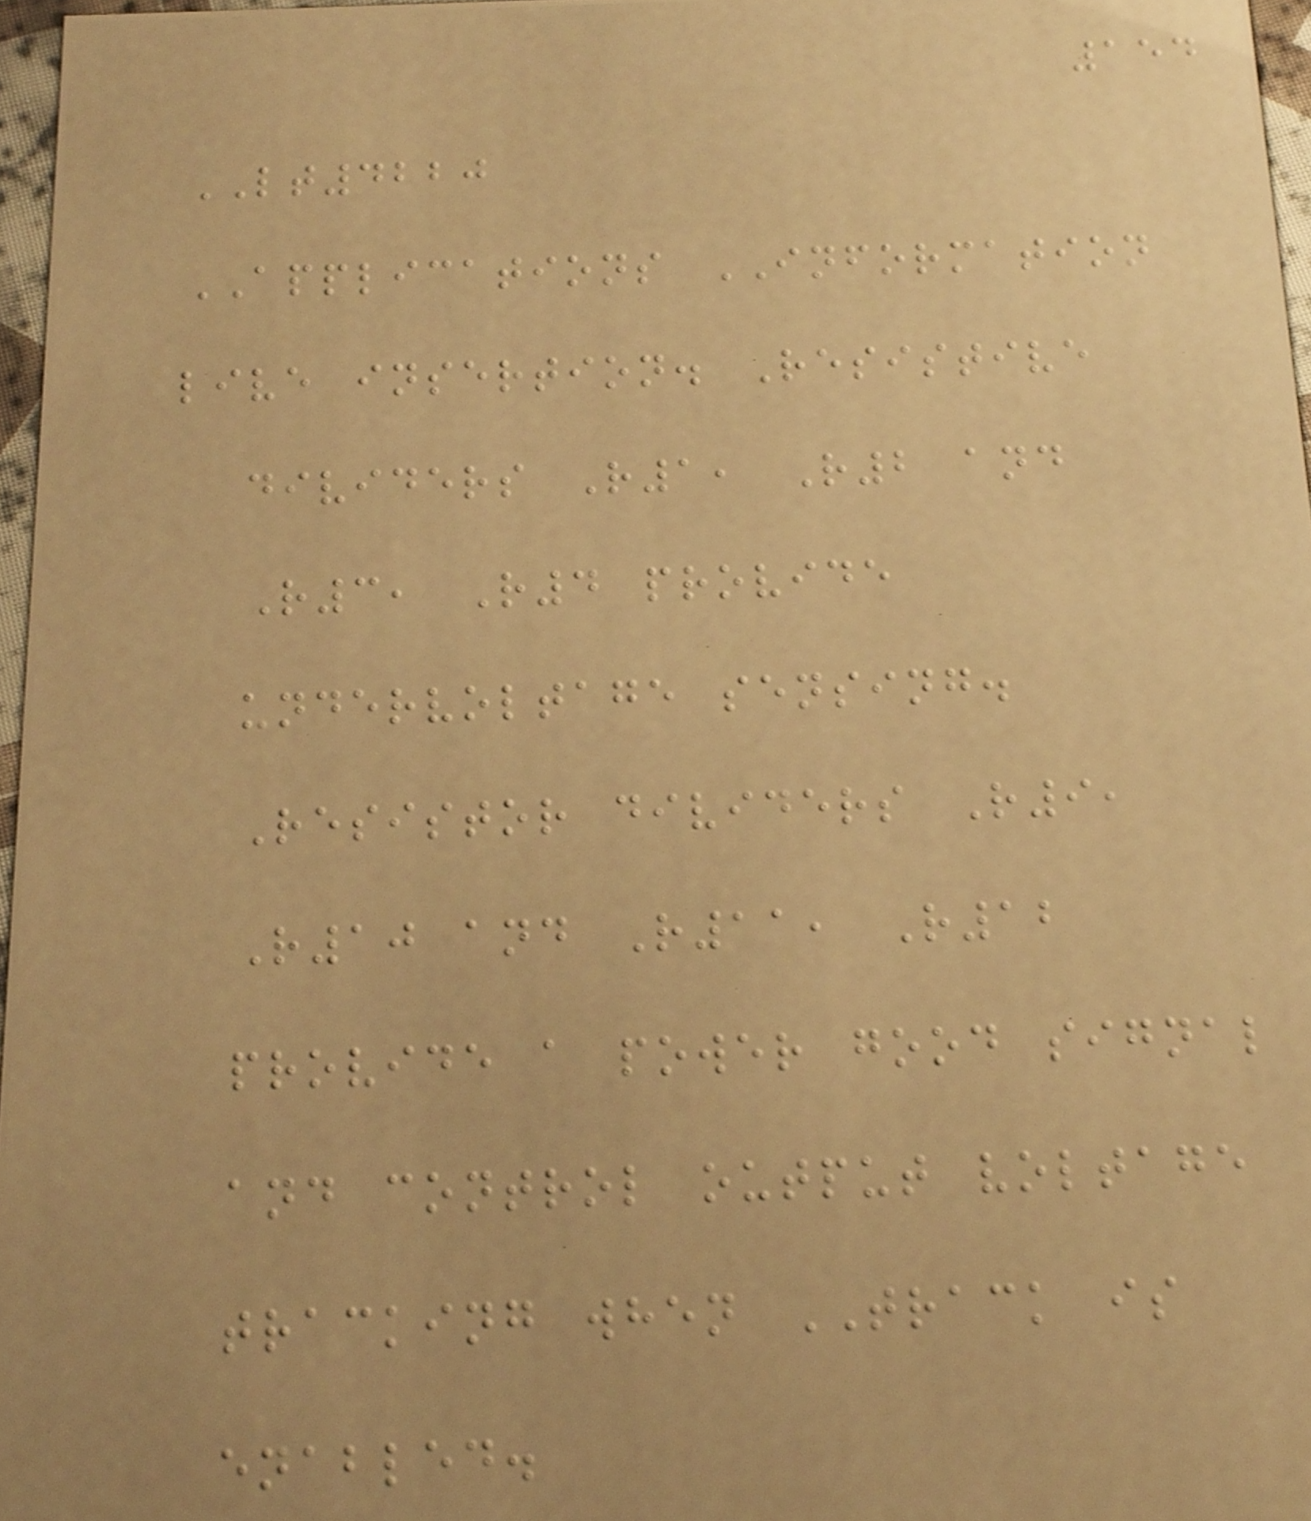154
LT4220
APPLICATIONS INFORMATION
live insertion. Resistive
dividers R1, R2 and
R3, R4 provide
undervoltage sensing.
Resistor dividers R9,
R10 and R11, R12
provide a power good signal
and control output voltage
tracking when TRACK is
enabled.
